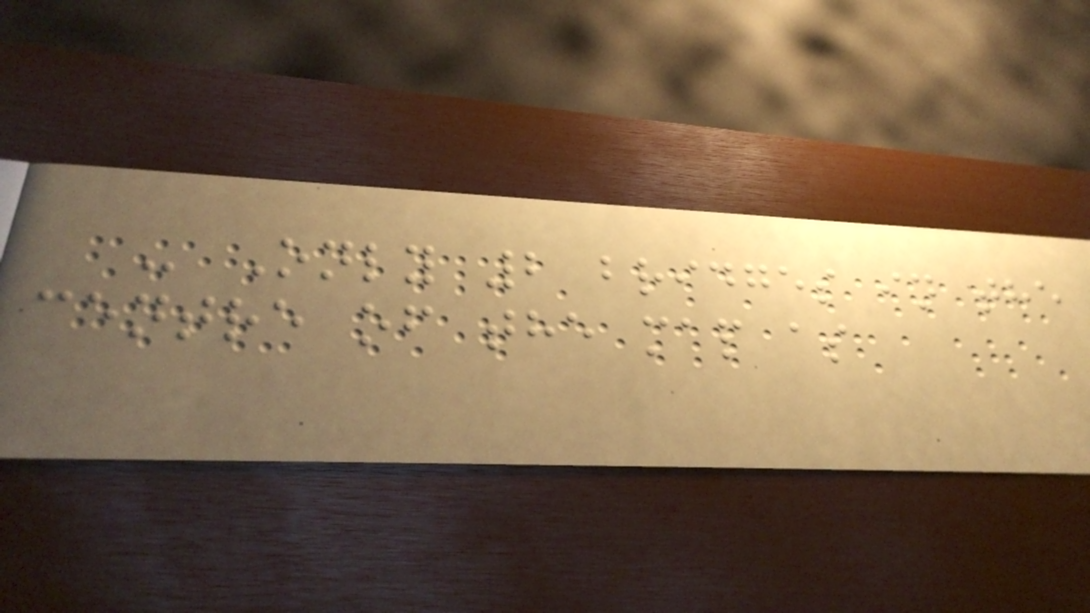- Only 2 bridges in the
centre of the map as
